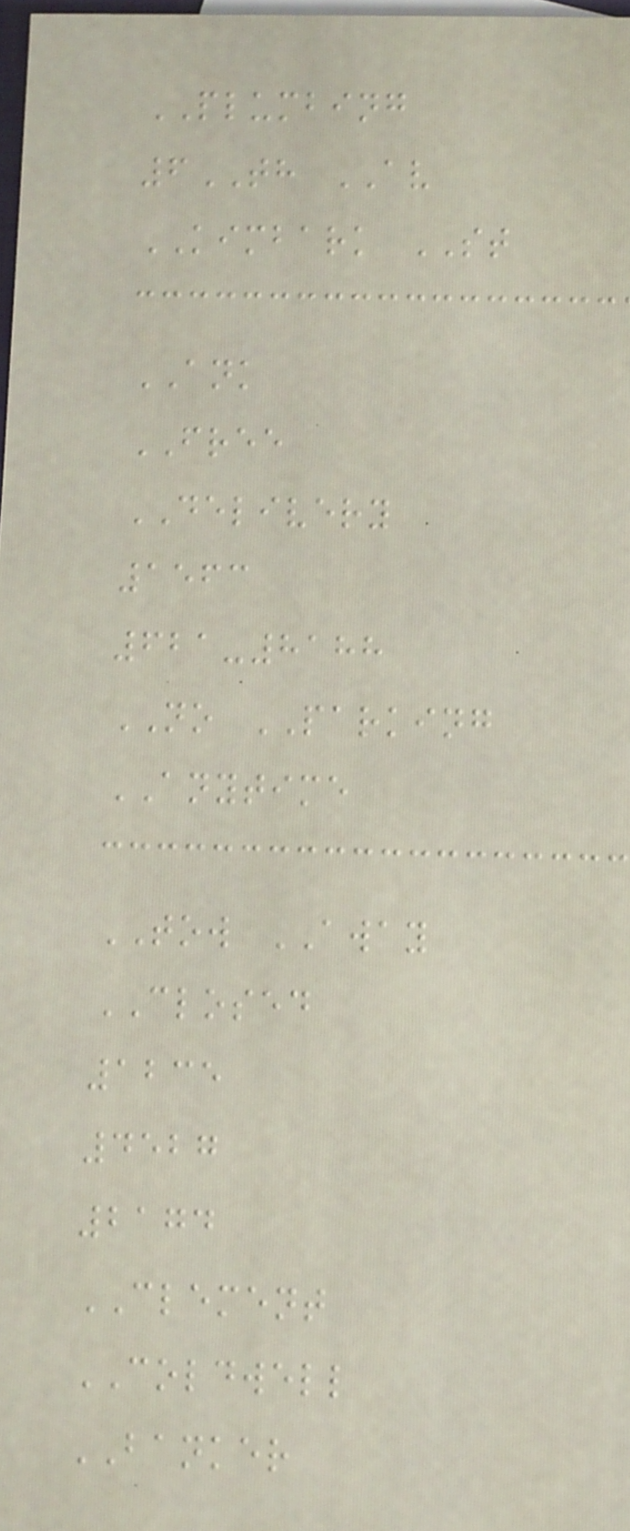PLUMBING
6TH AV
KIMBARK ST
ANK
FREE
DELIVERY
1563
621-8188
NO PARKING
ANYTIME
TOW AWAY
CLOSED
1235
4527
2174
CLEMENT
COLDWELL
BANKER
